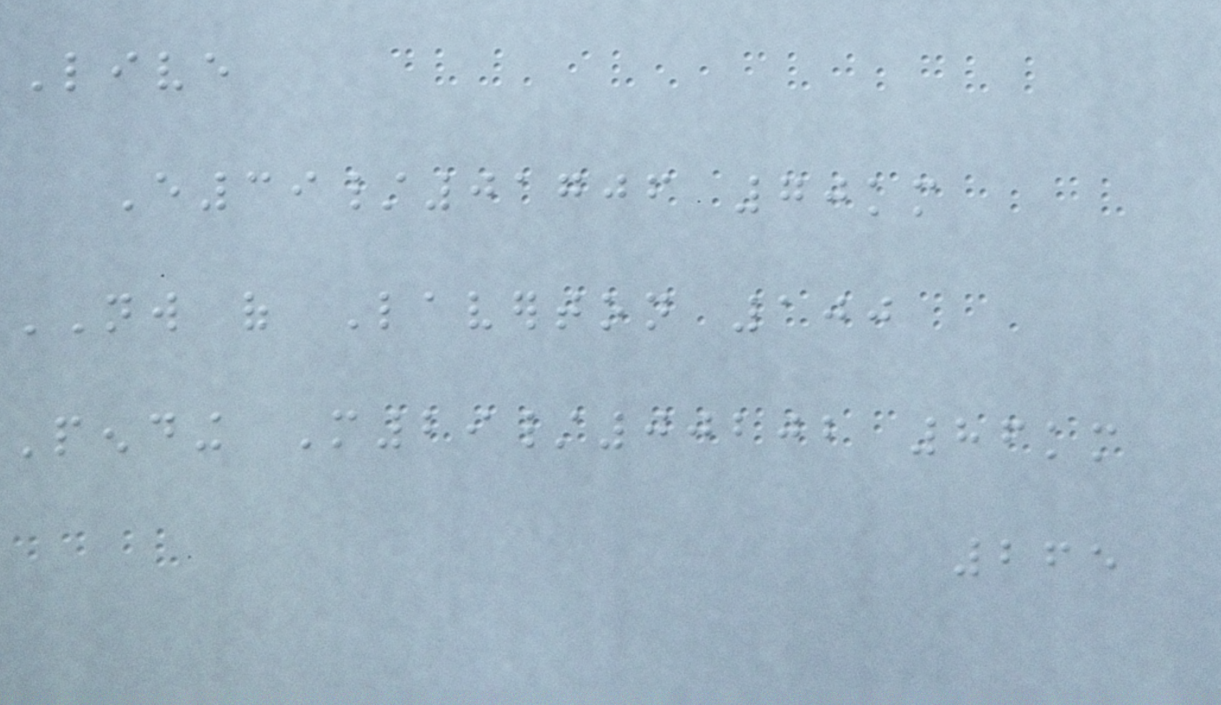Live
E39/01706 70km
NW of Laverton 100
Pending M29/00202 86km
265
